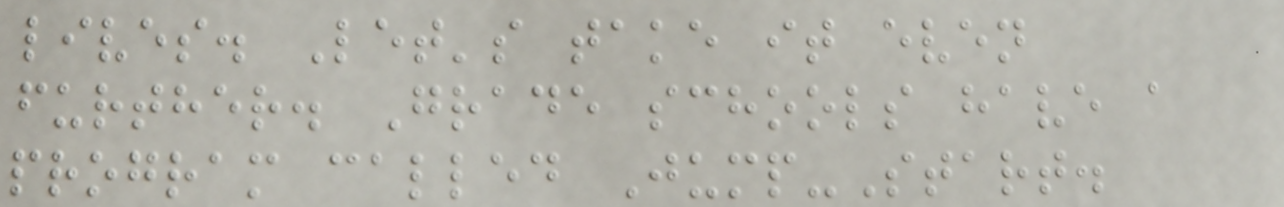lives. Let's take it even
further. Grade schools have a
program called Jump-Start.
